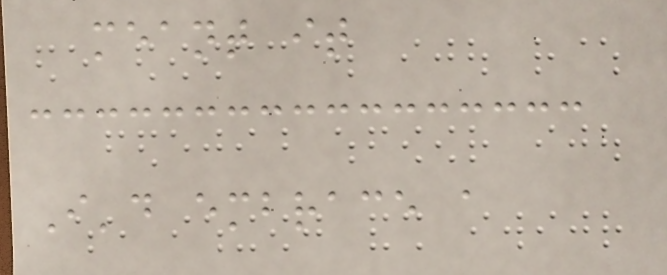meant it
I'd embrace a
